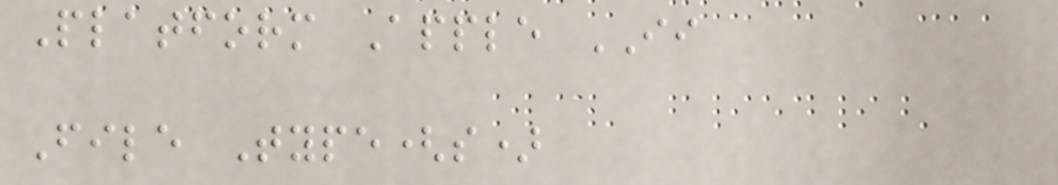Platform Apple II
File Type(s)
